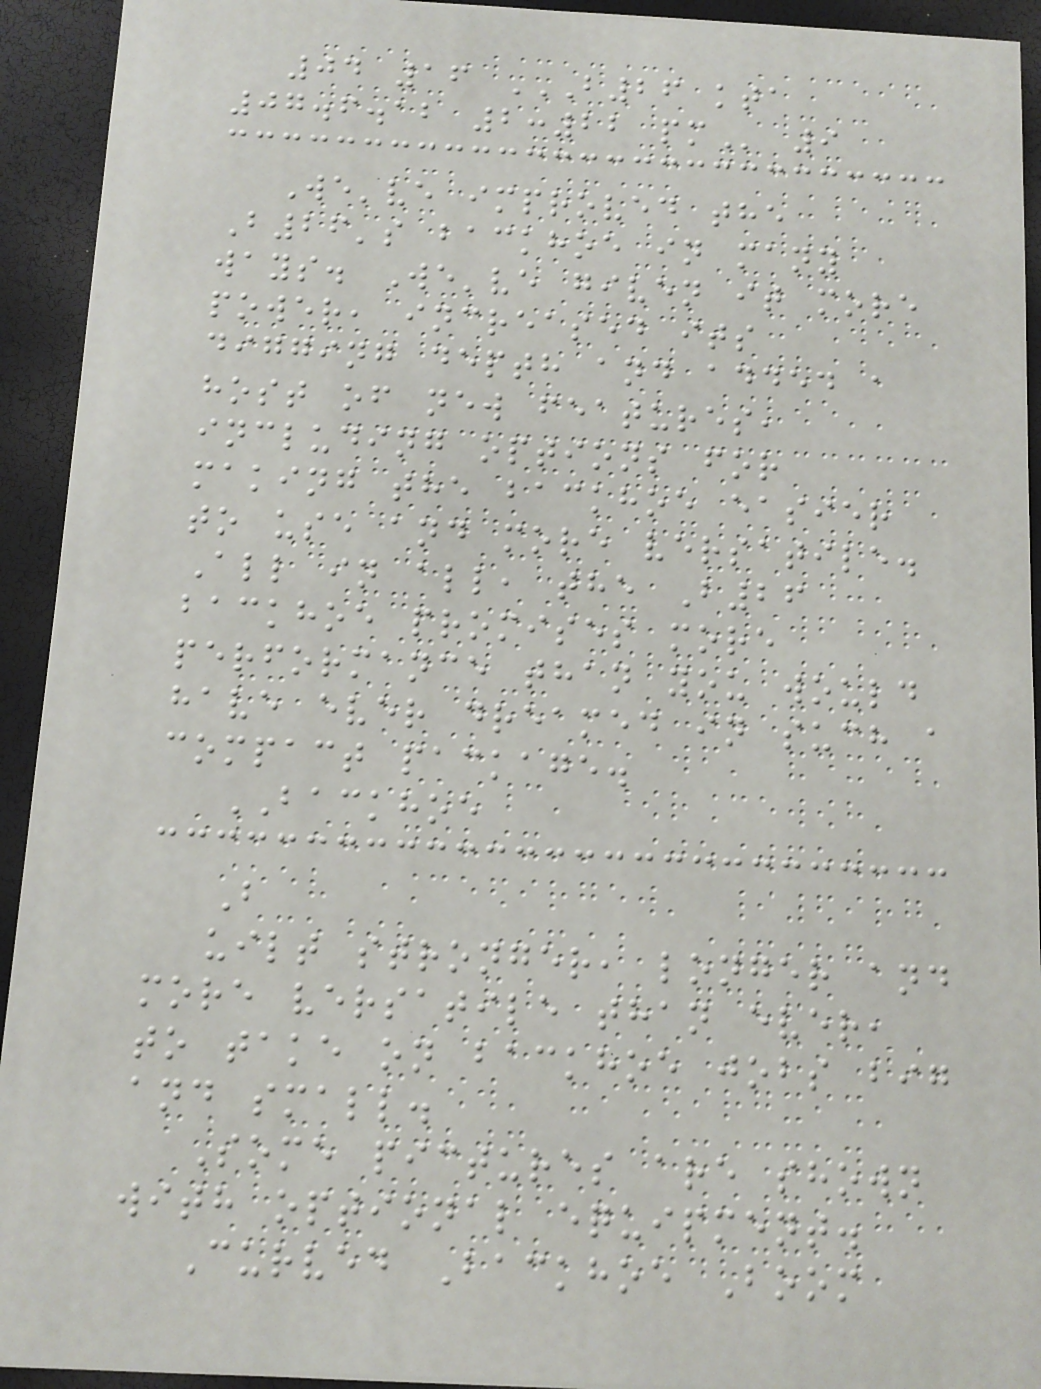04 16 B26 KTA
07.6.12 2:22 PM 9
We've improved the
B26's backhoe in many
ways. We've given it more
power, increased its
digging depth and added a
host of new features,
including options for
making the backhoe easier
to use and more versatile.
All in all, the B26
backhoe promises more
performance than you would
have ever dreamed in such a
compact package.
BACKHOE
B
uilt stronger, longer and
more versatile than ever,
to take on backhoe jobs big
and small.
Some pictures are shown
with optional equipment.
Curved Backhoe Boom
